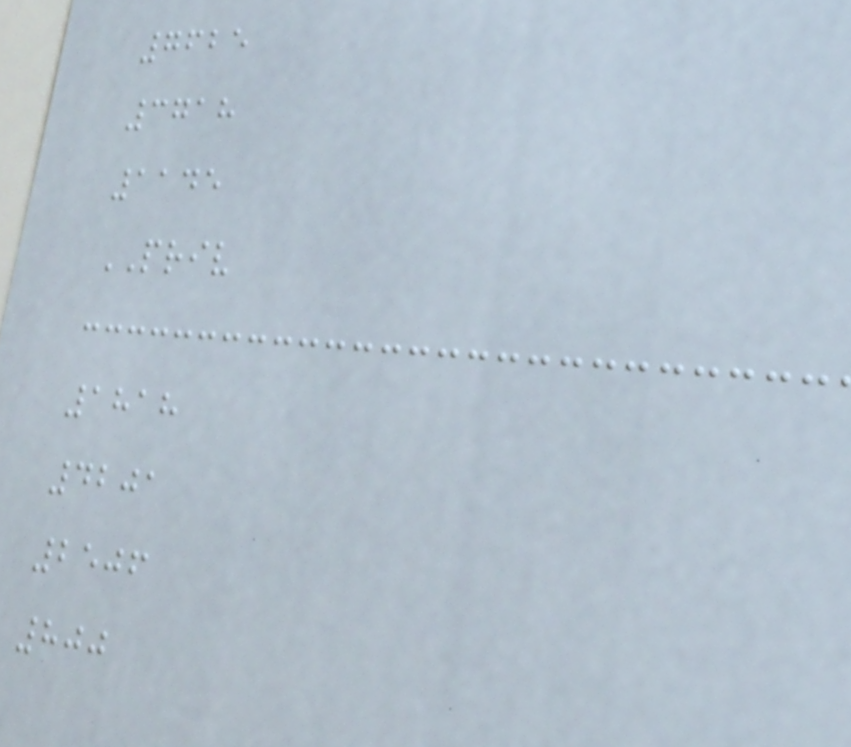7625
3718
1145
PRIV
1818
4201
2506
800
